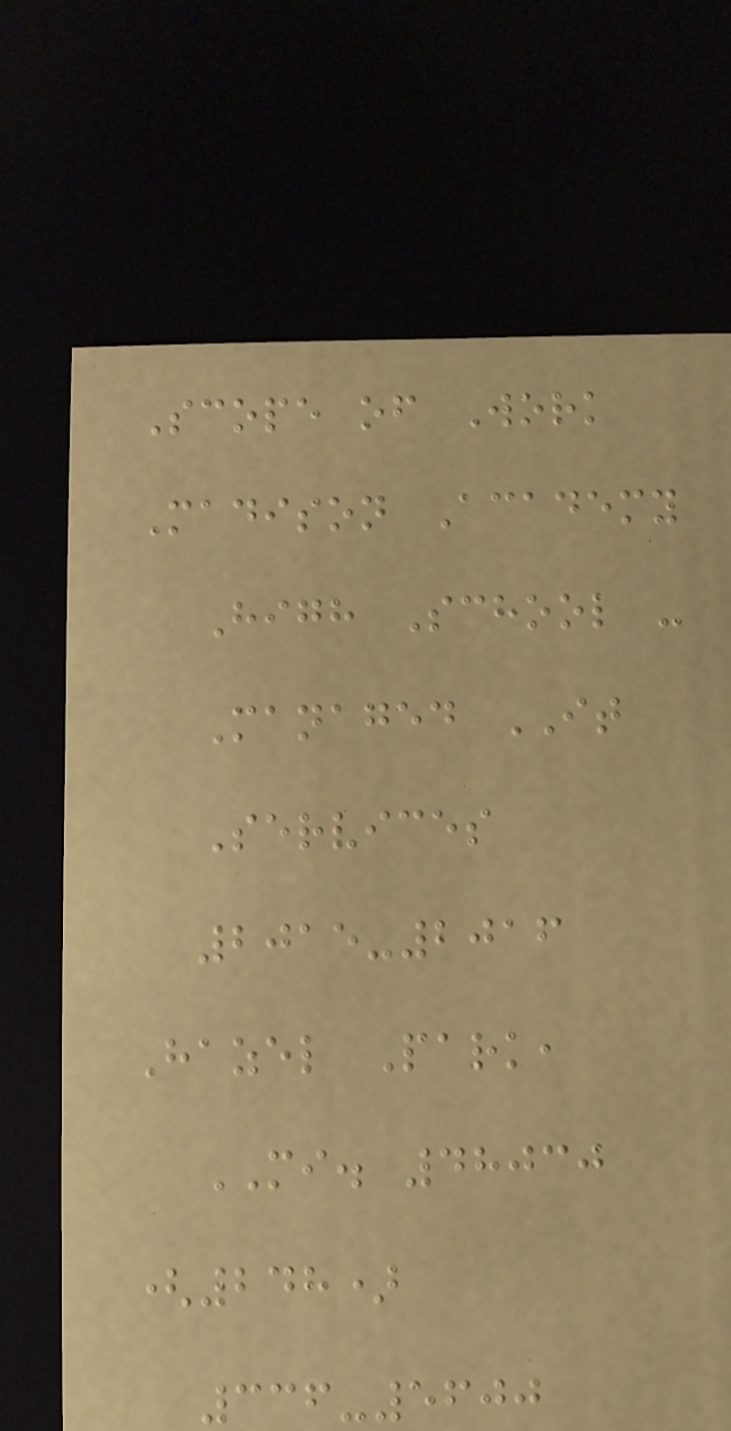Scope of Work
Madison Academy
High School -
Managed IT
Services
2015-2016
Hazel Park,
MI. 48030
(248)
336-5600
